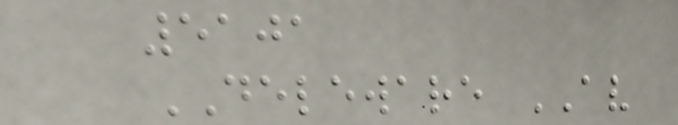5101
DELEWARE AV
